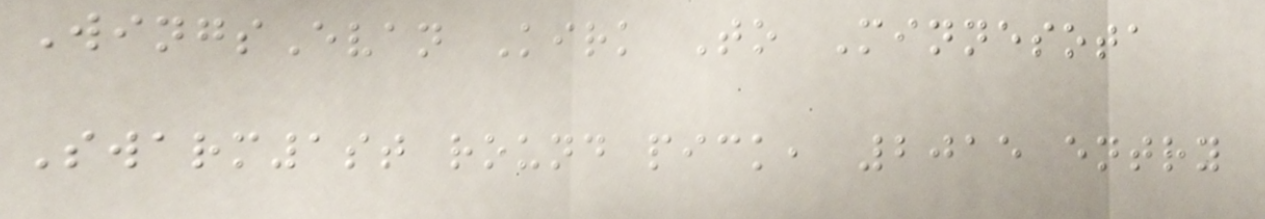WingsEvan Kirk To Minnesota
Swarm1st round pick, 2015 entry
